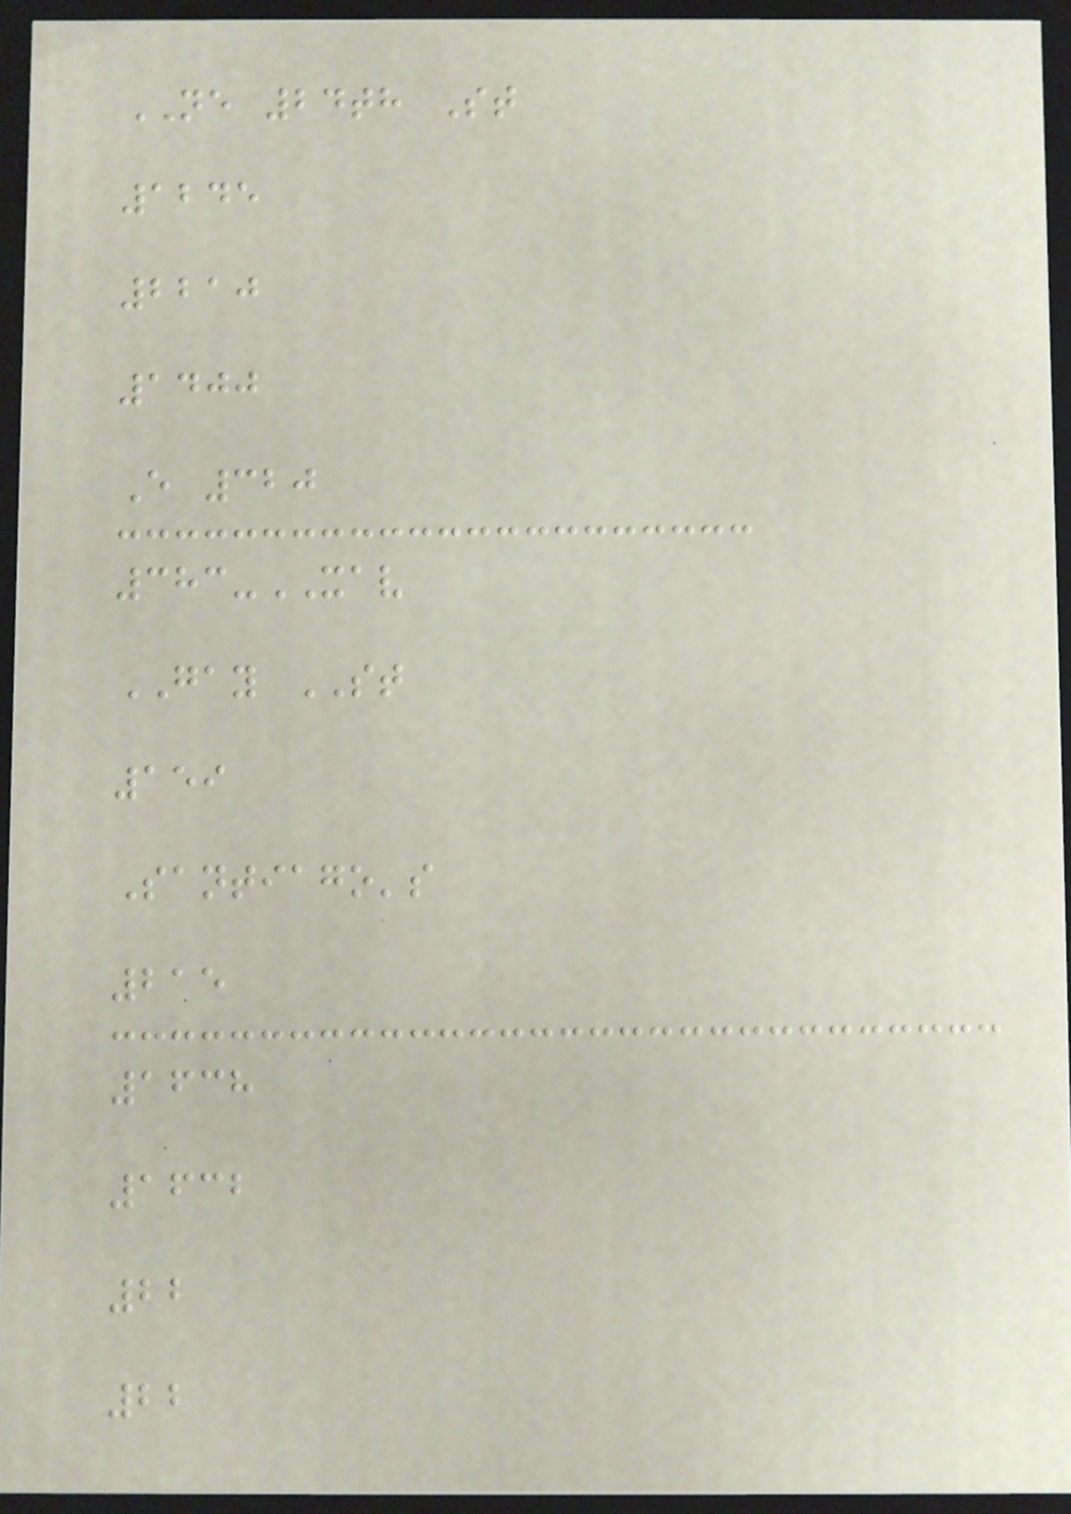NE 24th St
1245
2210
1400
E 320
383-XAV
GAY ST
159
Santiago's
215
1638
1632
22
22
